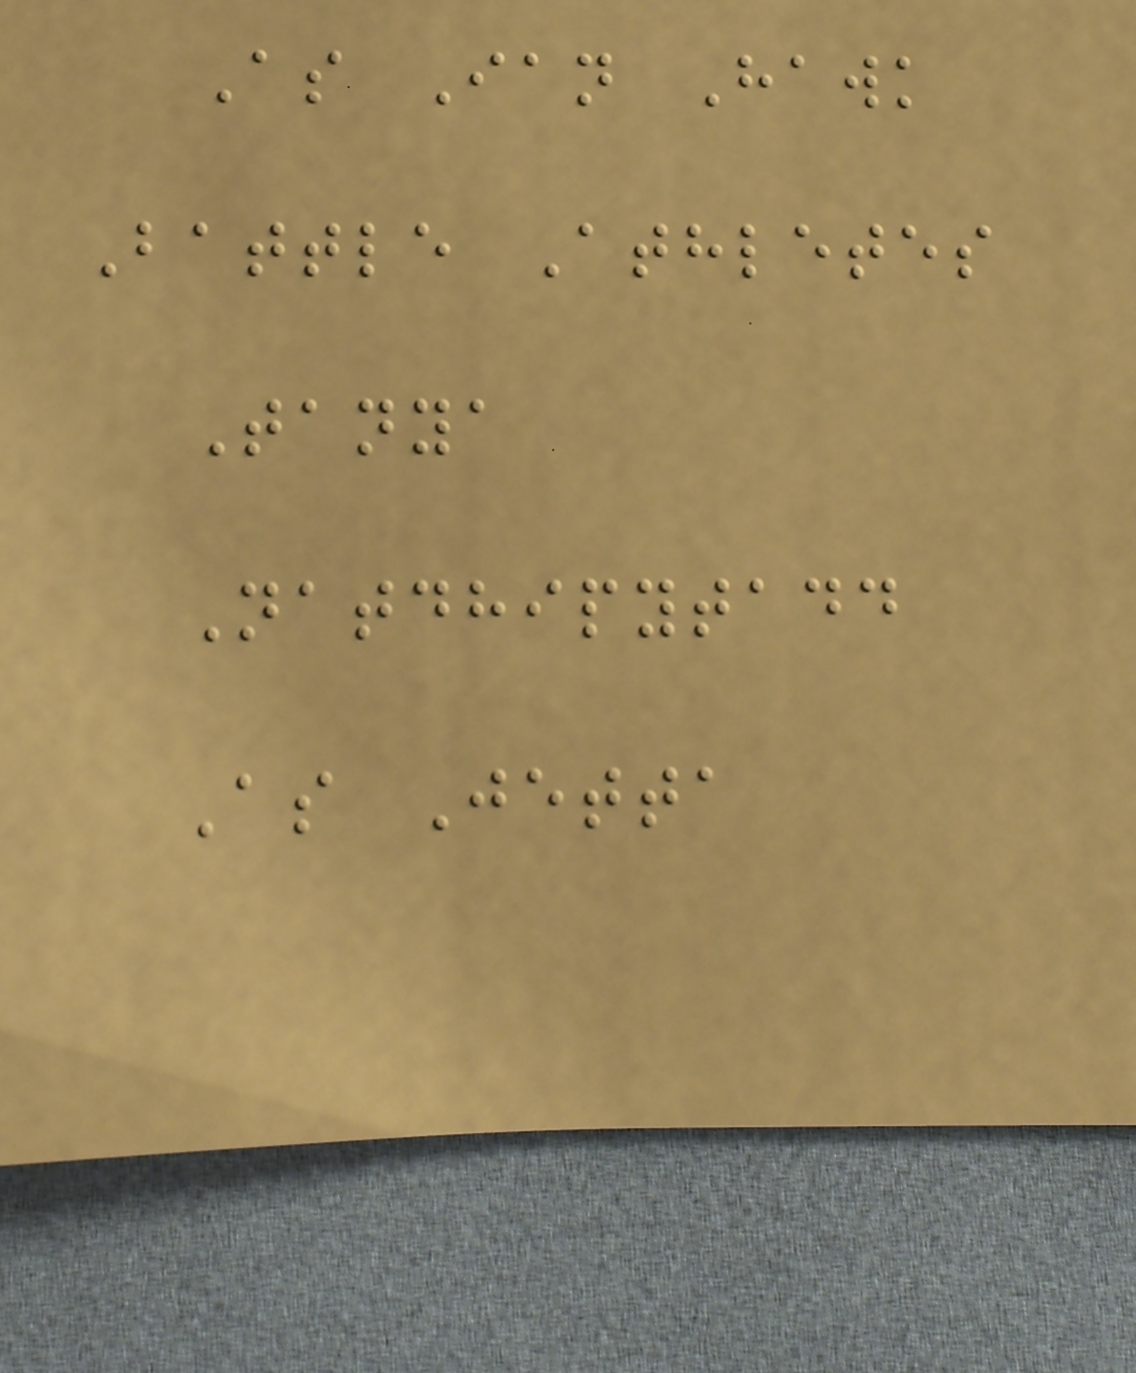As Ian Hawk
Battle Athletes
Tanya
Natdhipytadd
As Jetta
